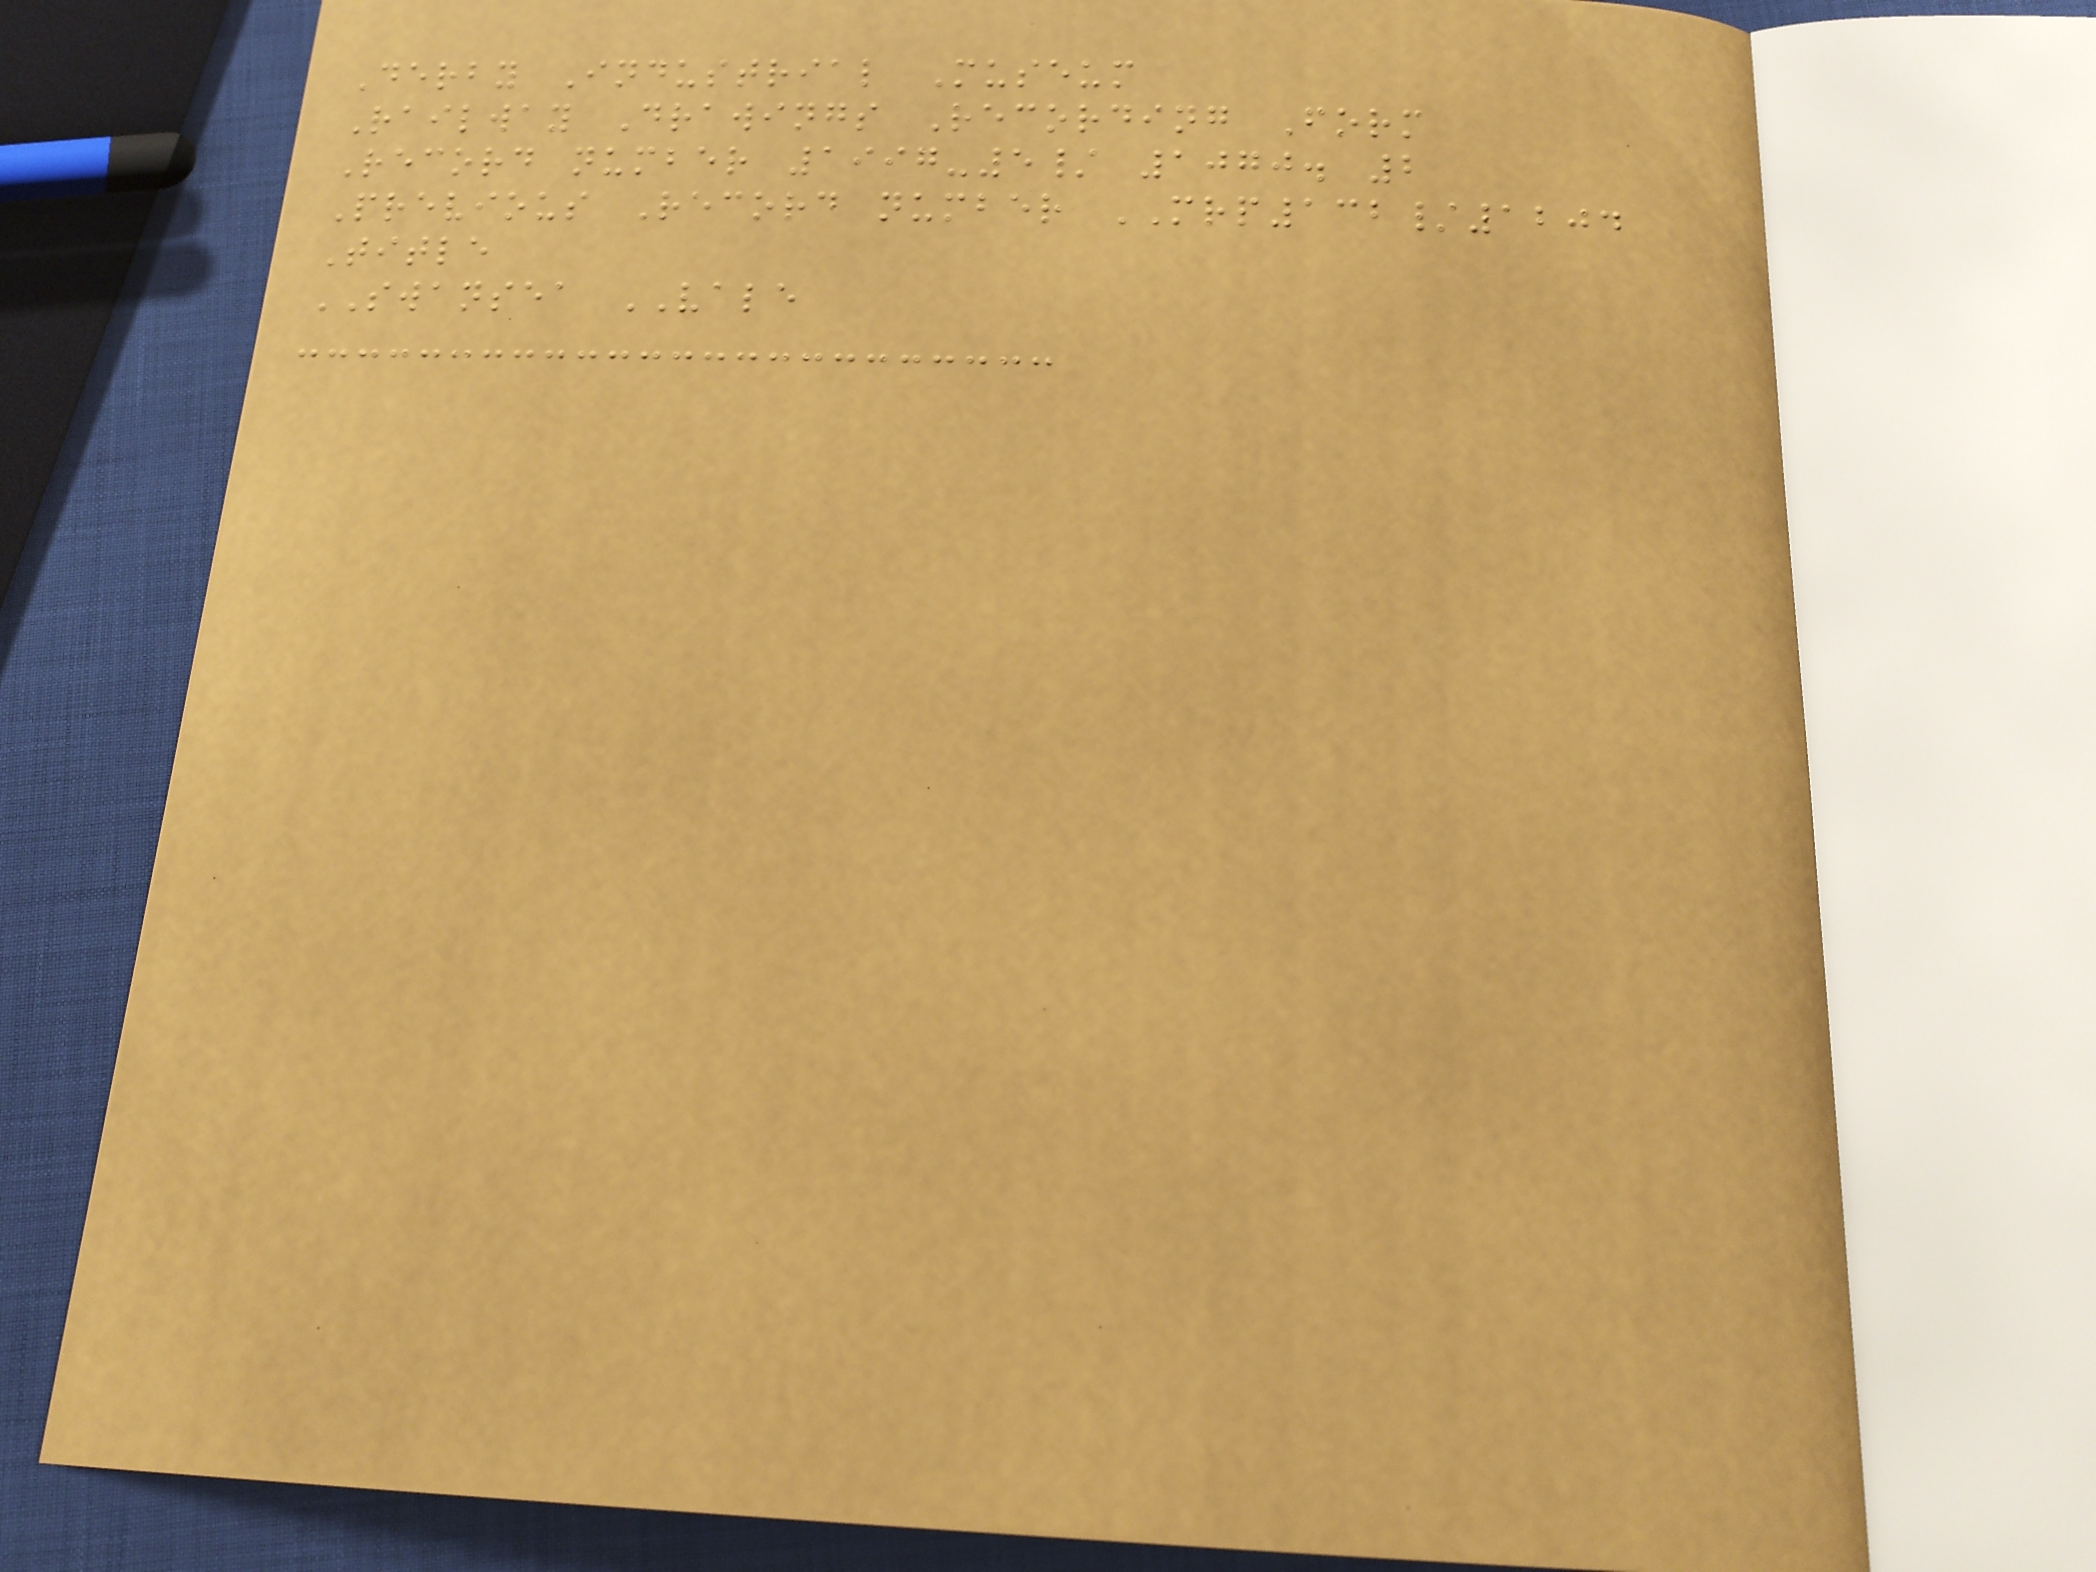Derby Industrial Museum
Railway Drawings Recording Form
Record number 1997-5/ 1070. 2
Previous Record number MRP132/1204
Title
SWANSEA VALE
